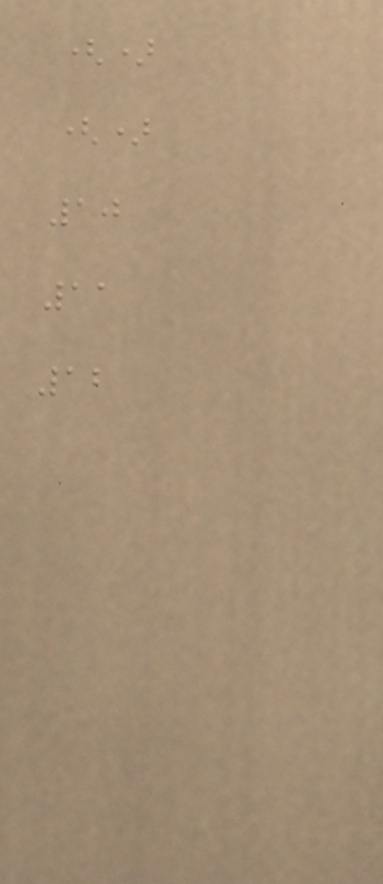()
()
10
11
12
